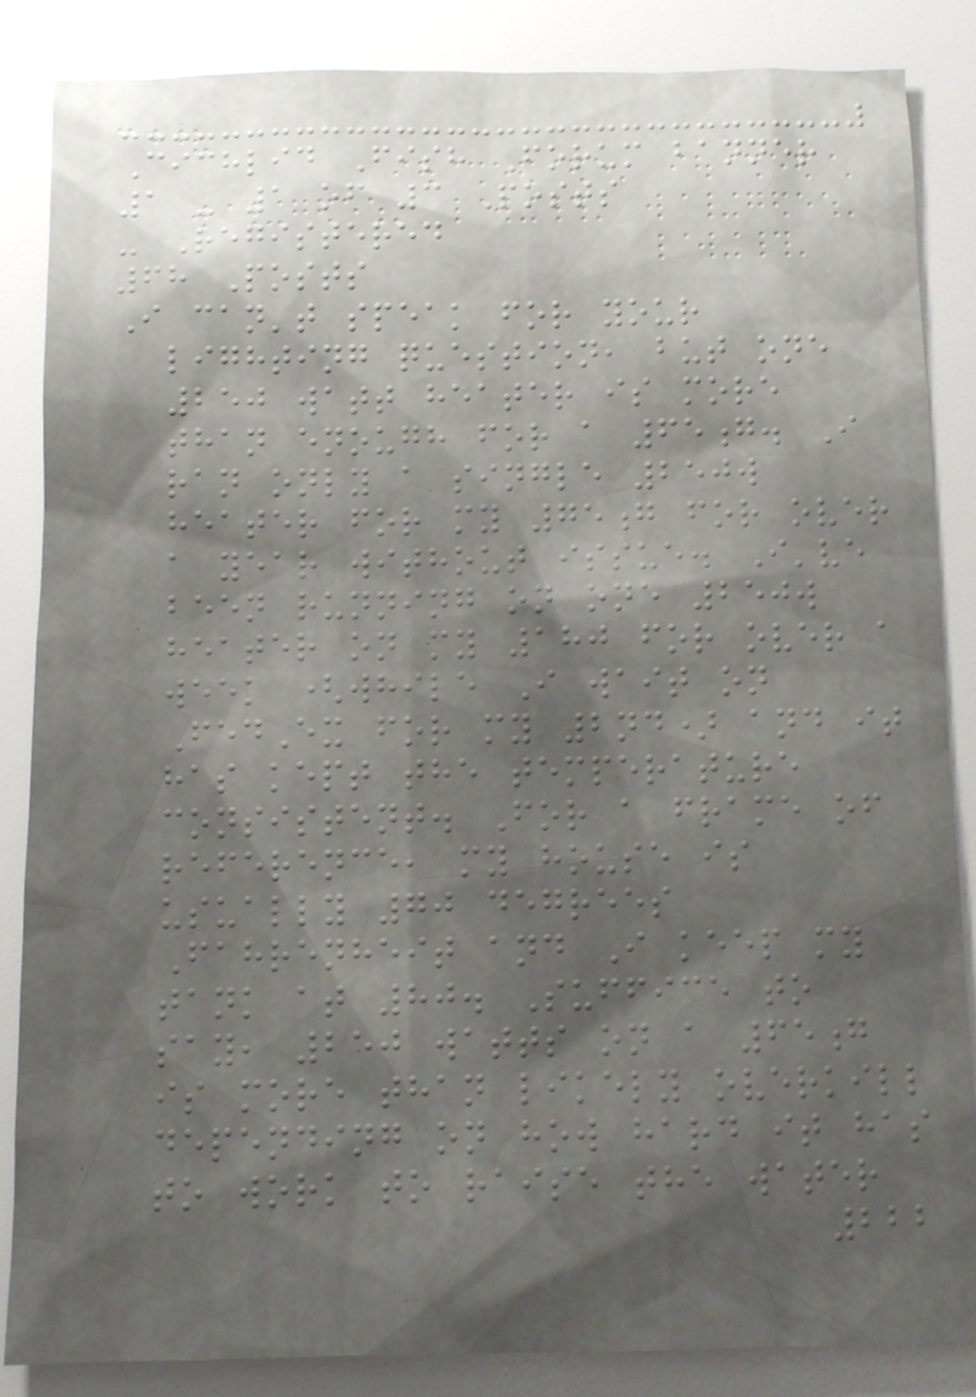Cichlid Fish Forum banner
1 - 1 of 3 Posts
- Registered
68 Posts
I can't speak for your
lighting question, but one
250 watt heater is more
than enough for a 65g. I
ran only a single 250w
heater for my 75g for over
a year without issue. I've
been running on one 250w
heater on my 180 for over a
week (while I wait on
FedEx for my 2nd) and it
has kept the temperature
consistent. For a frame of
reference, my house is
usually 70 degrees
Fahrenheit and I keep my
tank at 80. Suffice to
say, 250 watts on a 65g
is more than likely overkill
depending on how hard it has
to work to raise the water
222
